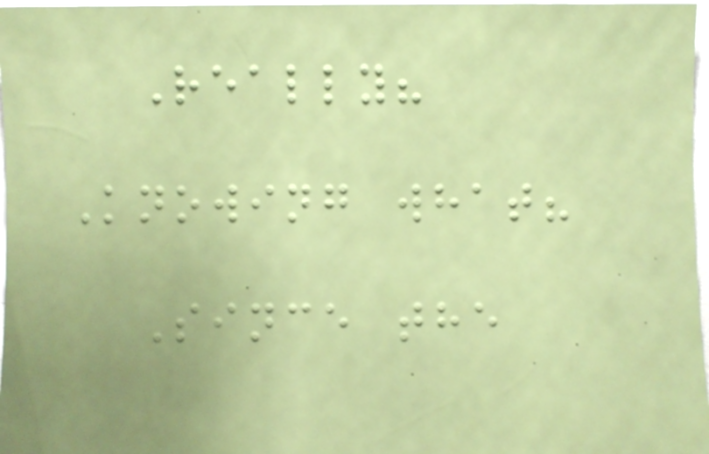Really?
Knowing what?
Since the
